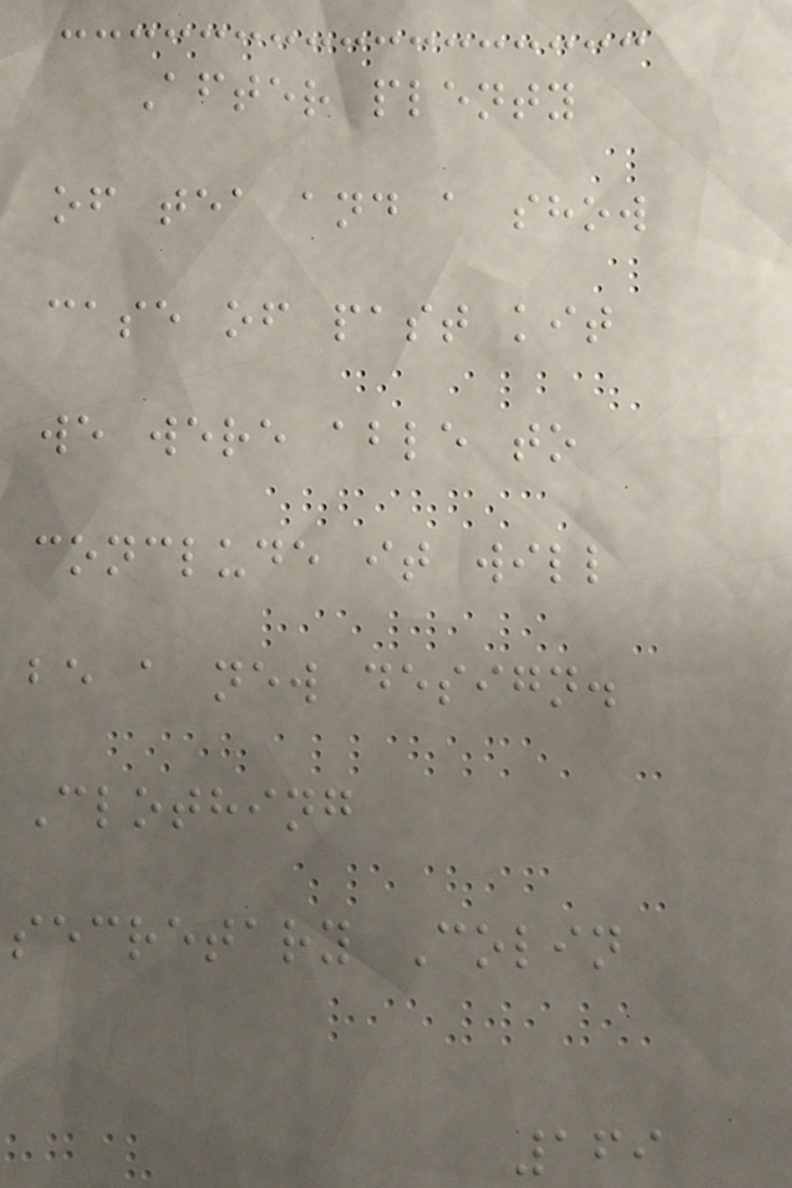After plenty
of tea and a show
case of past kit
we were able to
conclude it will
be a new design.
Clothing
secretary Colin
169
